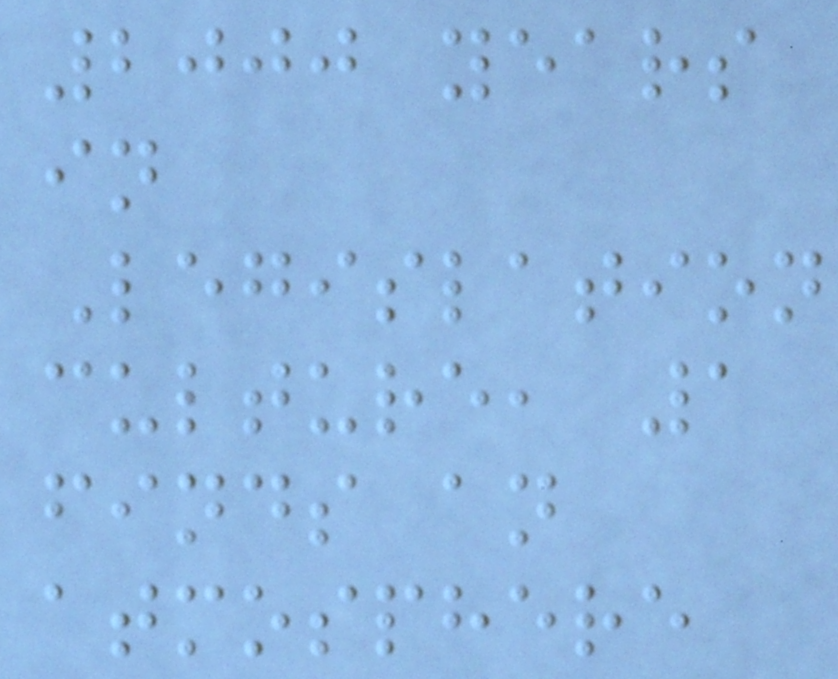2000 years
in
Legislation
culture, 1
finds an
atmosphere
